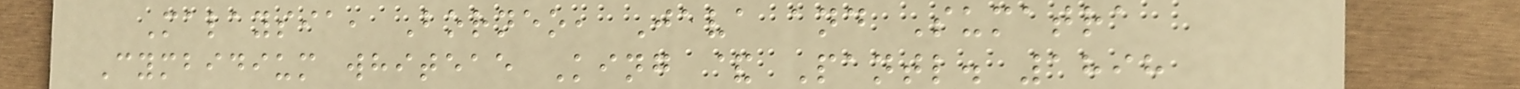Malaysia, Borneo, Java and Sumatra
Cymbidium whiteae King & Pantl. 1898
